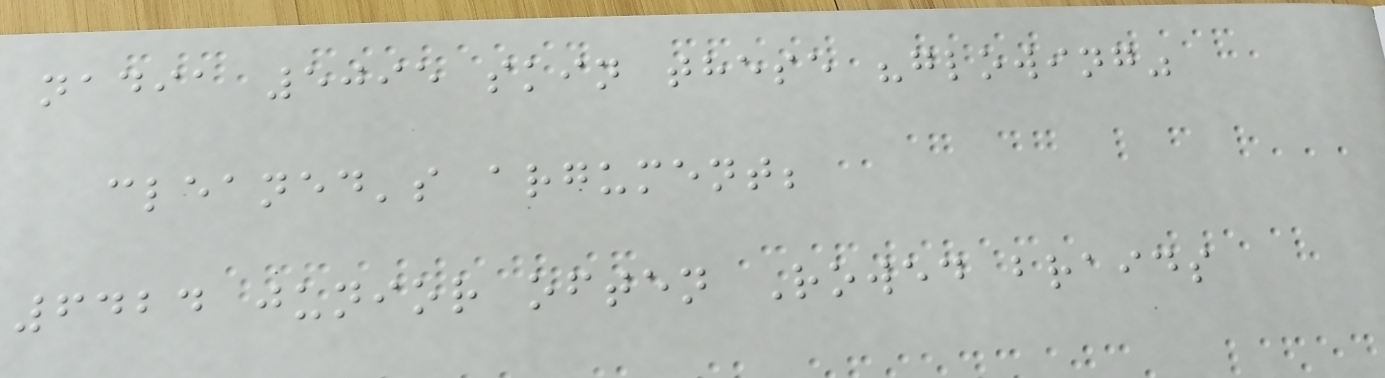nadia 5095 skin these "glowing"
cleaned's argument;
6424 junior often Rowed braids
